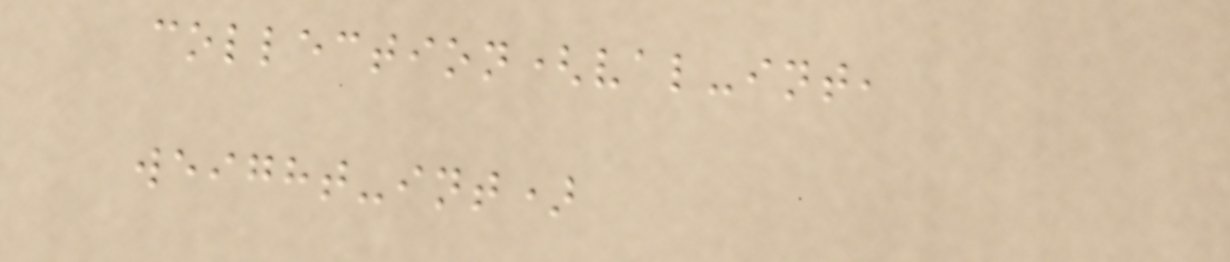collection(val-int,
weight-int)
